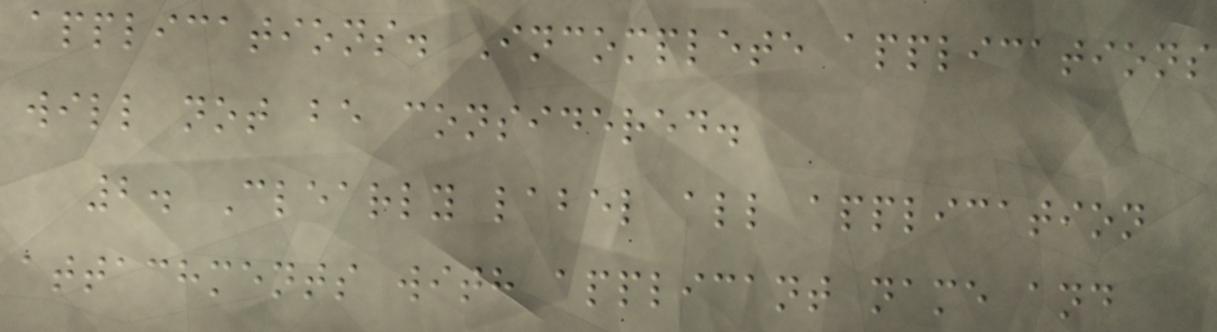applications. Incomplete applications
will not be considered.
2. Clearly label all application
attachments with applicant name and
